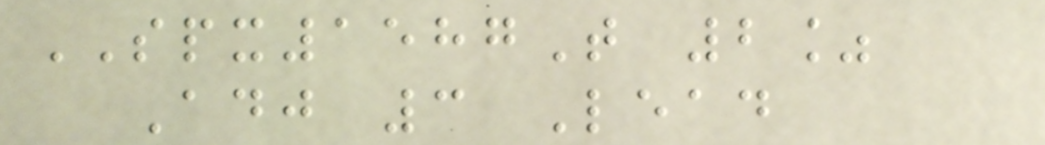SPX1587T 2%
Adj 3 Lead
